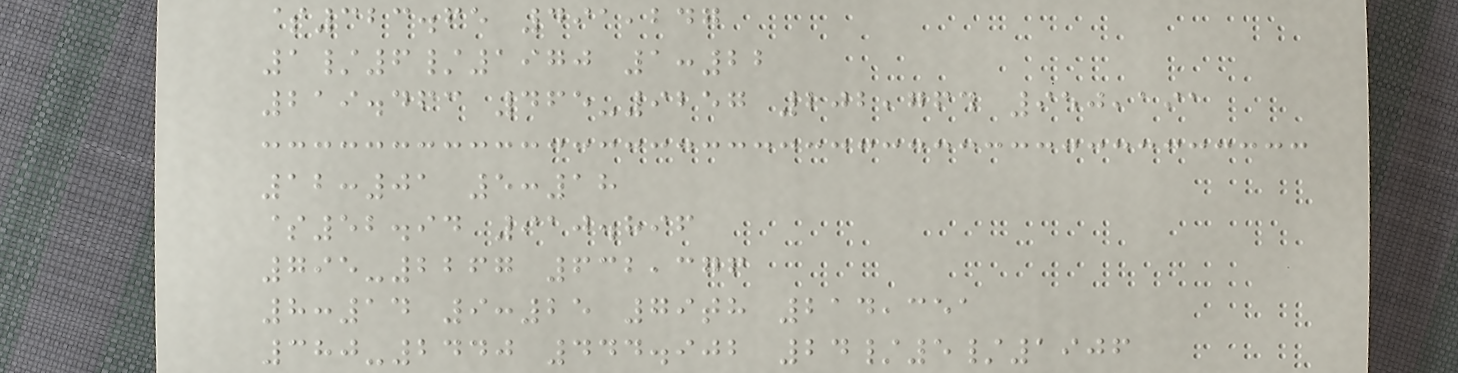$323.65 491,247
1/6/1970 1:22
219.463 465-9257 202,764 950,191
12:01 5:18
$52.94 910.896
795-2267 632,376
8:14 9:25 79th 214,351
380-2440 444.902 24/5/1906
